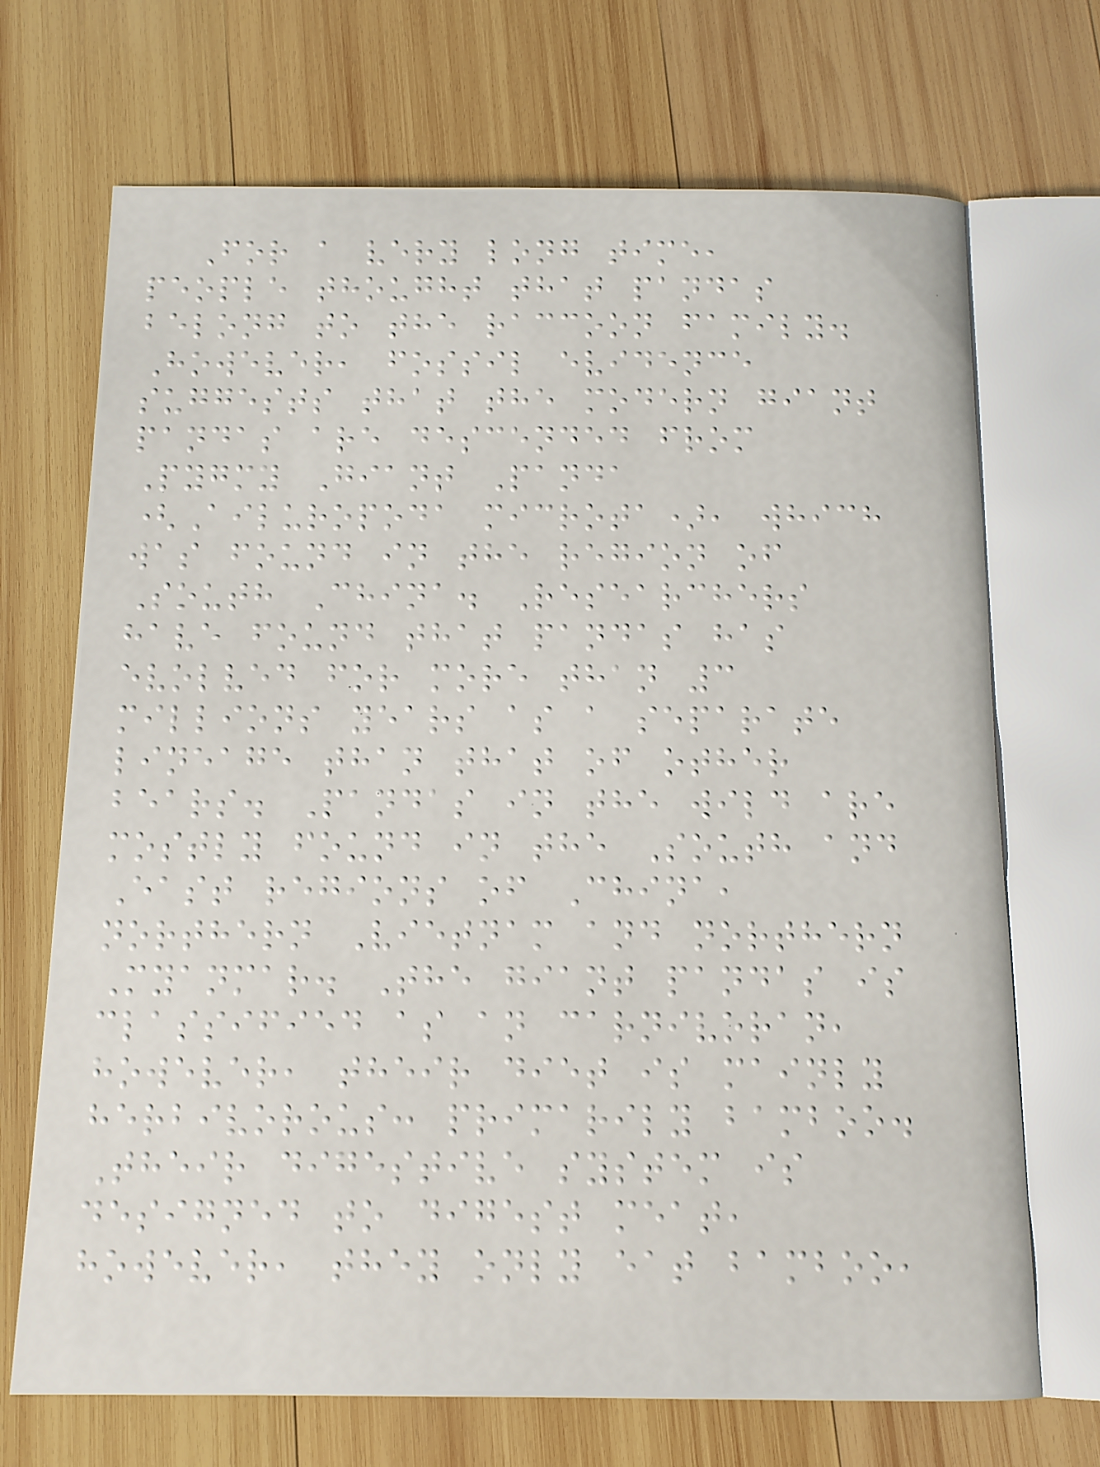For a very long time,
people thought that pandas
belong to the raccoon family.
However, fossil evidence
suggests that the modern giant
pandas are descended from
Pygmy Giant Panda
(Ailuropoda microta), which
was found in the region of
South China. Researchers
have found that pandas has
evolved for more than 3
millions years as a separate
lineage than that of other
bears. Pandas in the wild are
mostly found in the South and
East regions of China,
northern Vietnam and northern
Myanmar. The giant pandas is
classified as an carnivoran,
however, their diet is mainly
herbivorous: primarily bamboo.
Their digestive system is
designed to digest meat,
however, they only eat bamboo,
